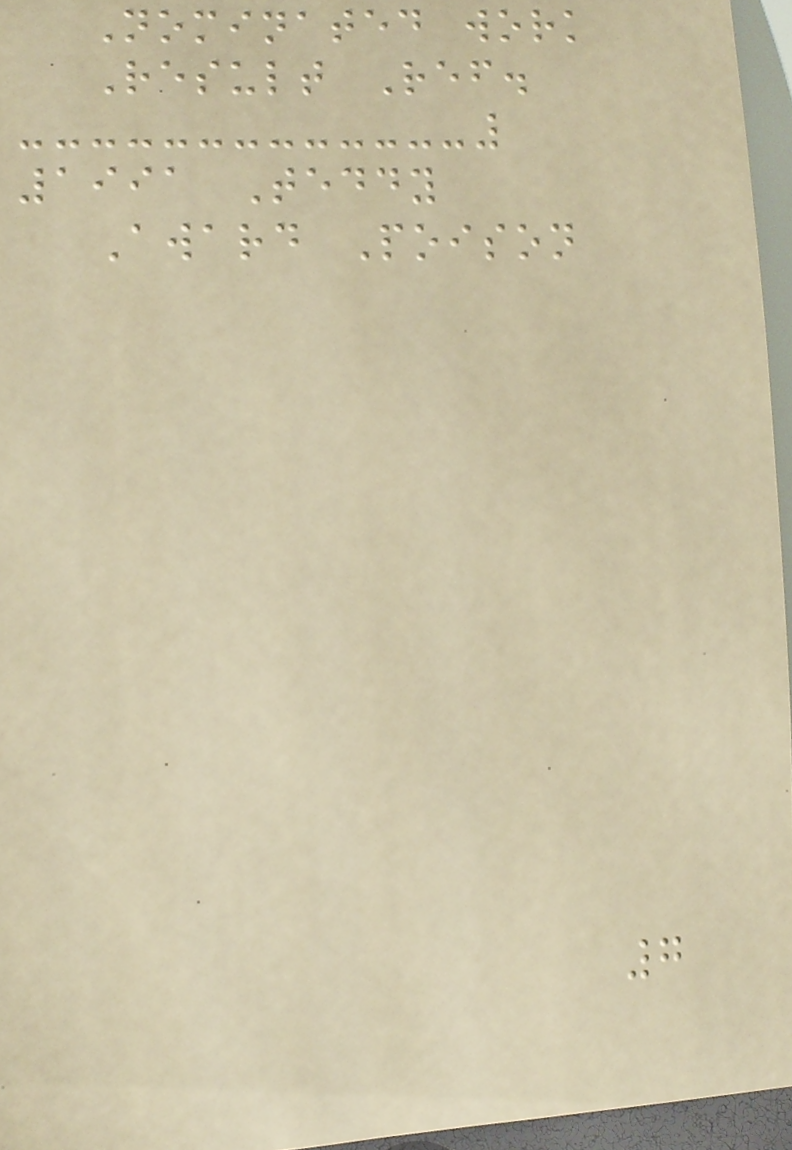Nominated work
Result Ref.
1991 Teddy
Award Poison
7
